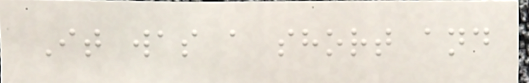It was a short and
